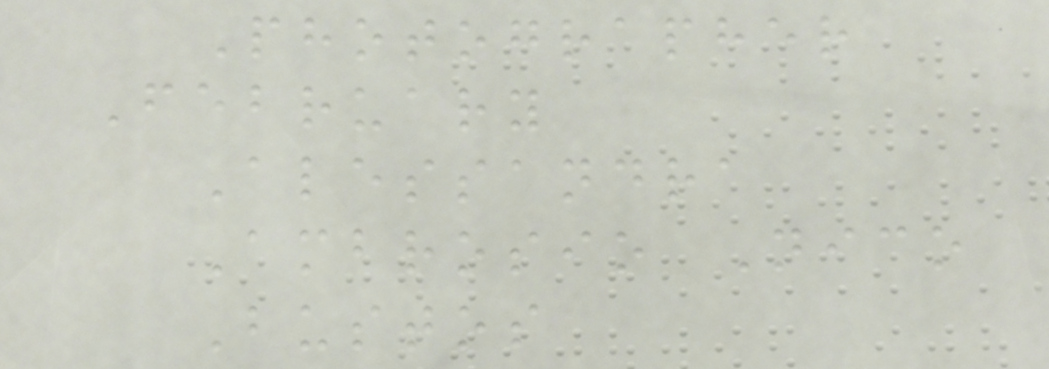Photographer
February
Alessandra
Ambrosio Nico
Bustos
